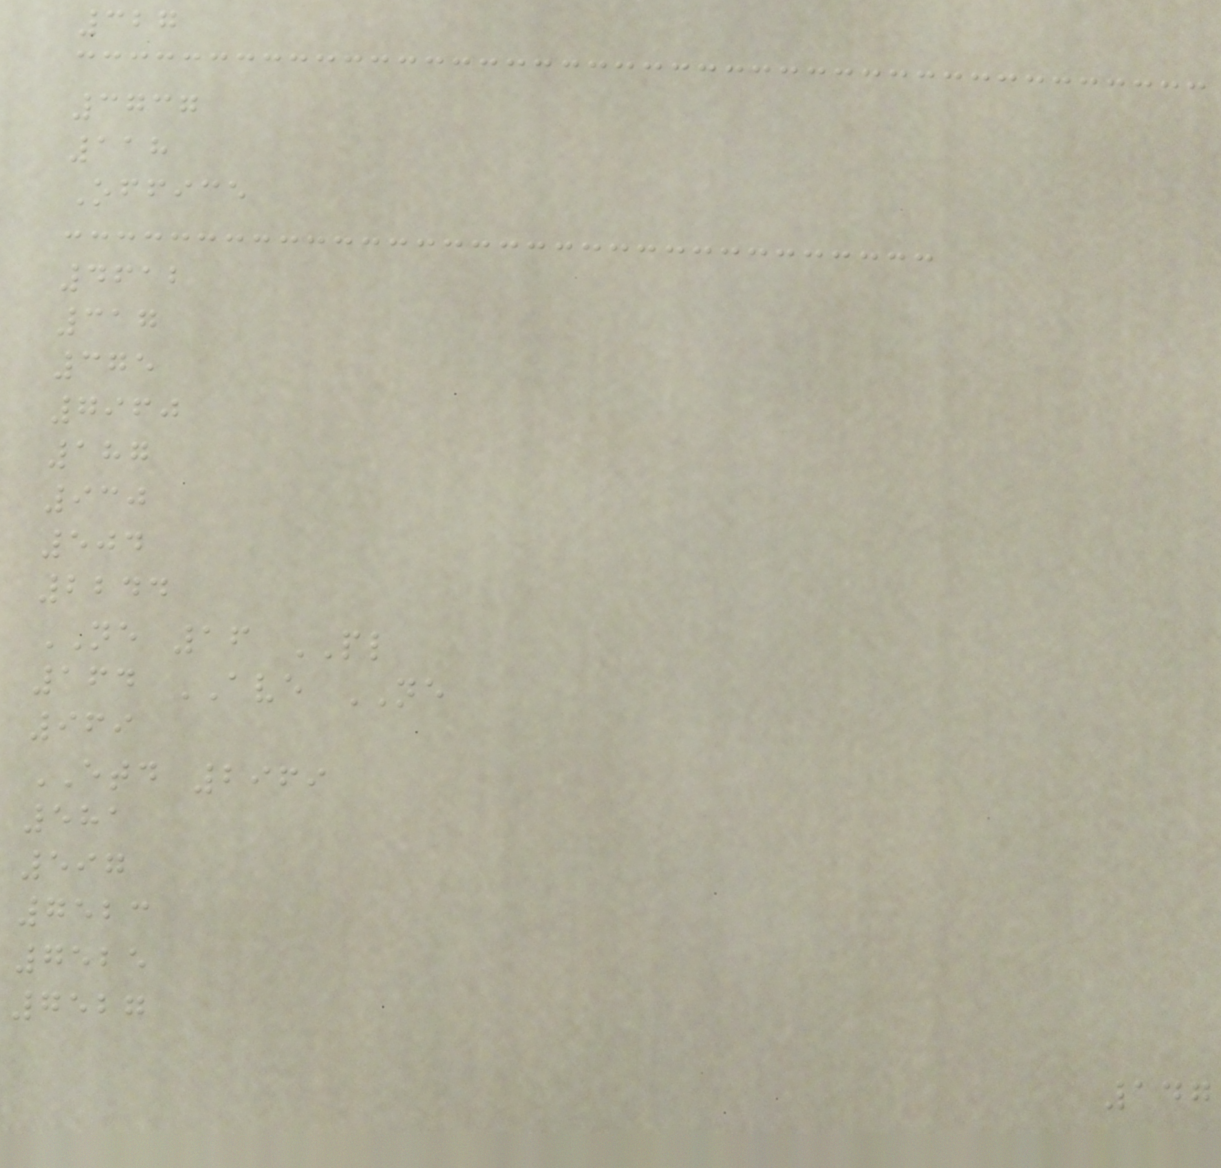327
3737
118
Office
4612
317
375
7960
187
930
504
2244
NE 16 PL
164 AVE NE
969
ETD 2969
581
597
7523
7525
7527
147
